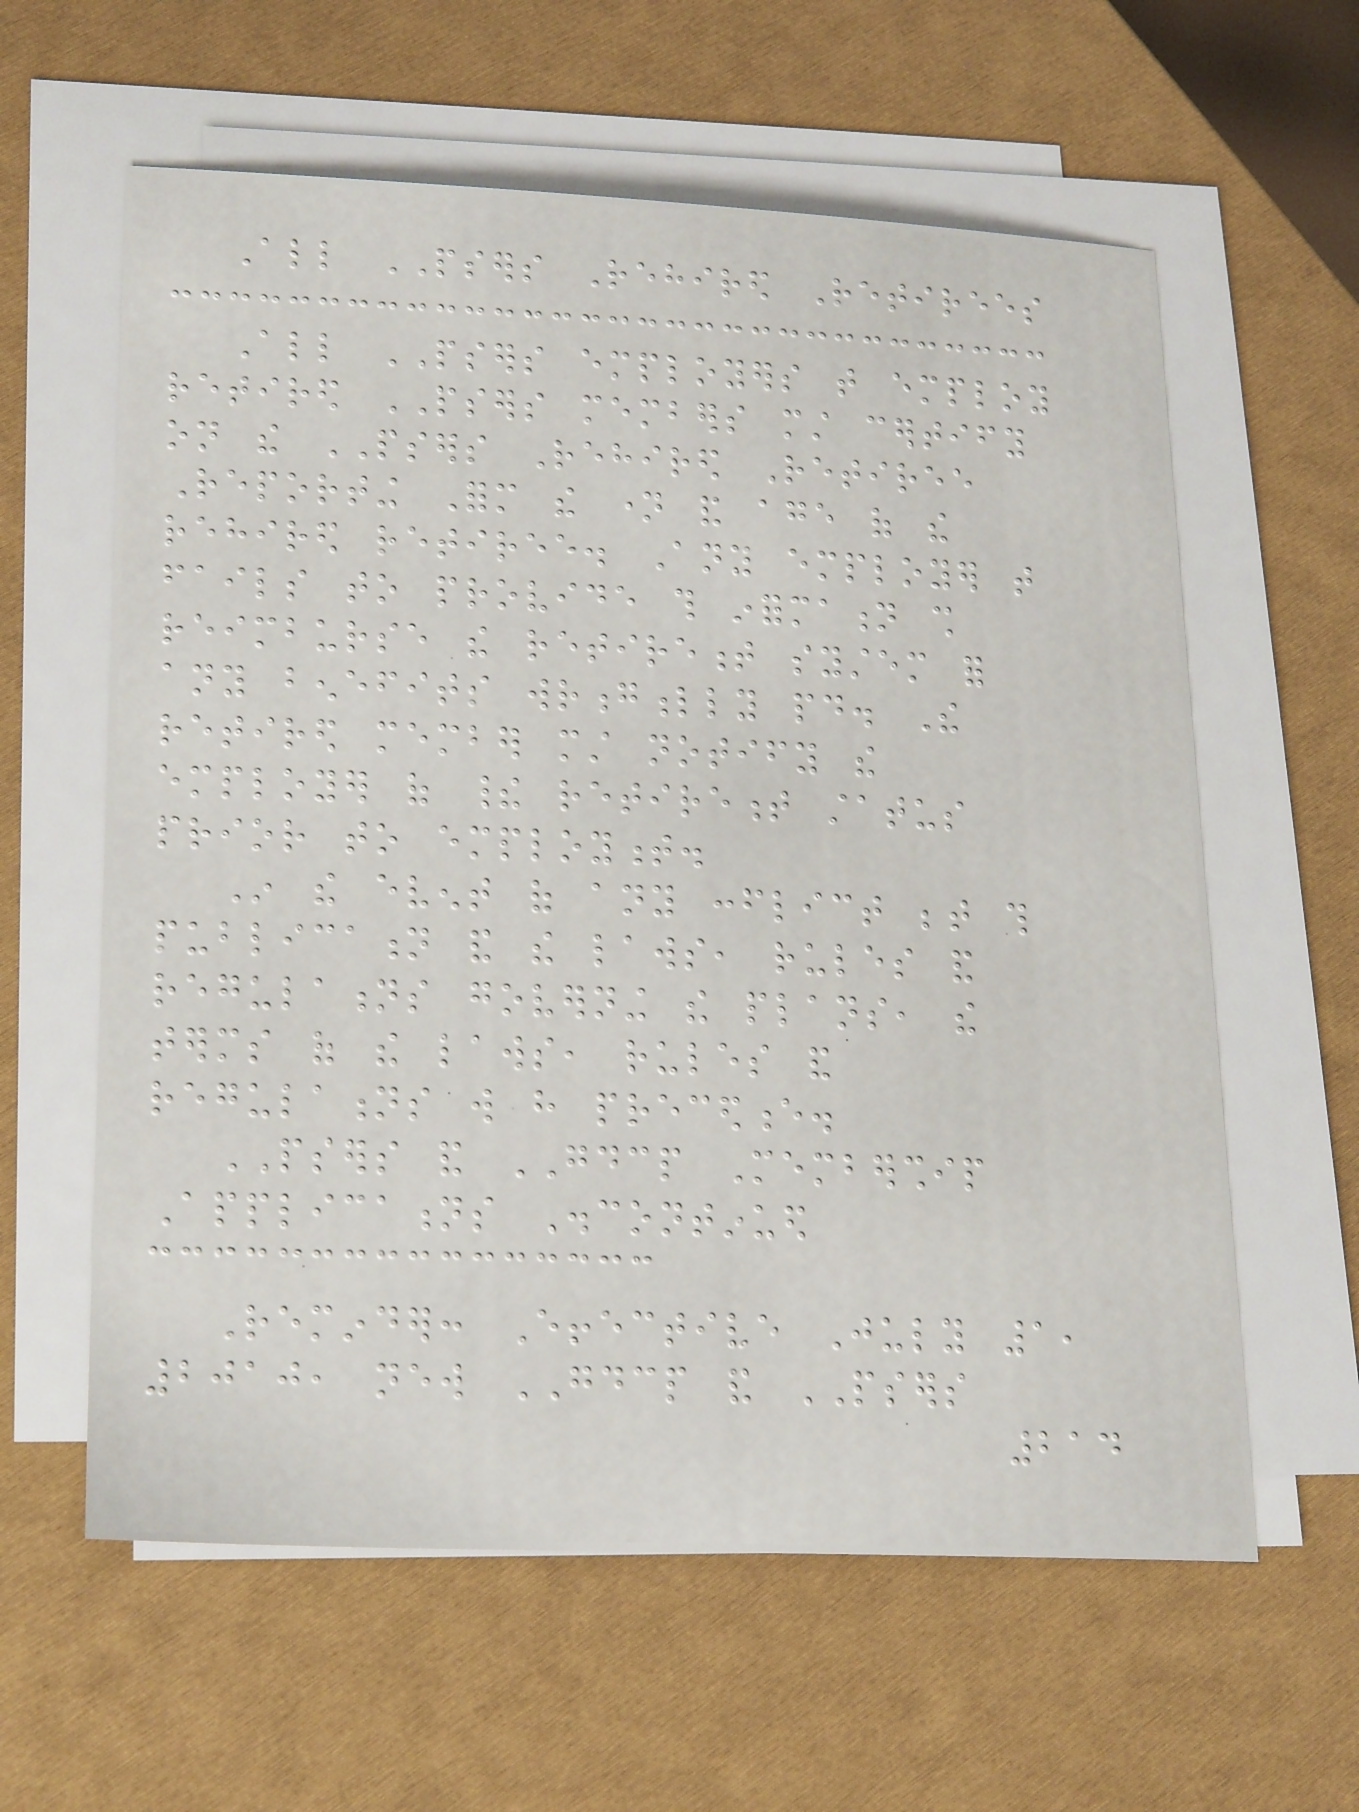All PSERS Rehired Retirees
All PSERS employers that employ
retired PSERS members must certify
on the PSERS Rehired Retiree
Reporting Form the name and age of the
rehired retiree. Any employer that
fails to provide this information shall
reimburse the retirement system for
any benefits wrongfully paid. The
retired member must notify the
employer of their retirement status
prior to employment.
In the event of any conflict between this
publication and the laws, rules and
regulations governing the plans, the
terms of the laws, rules and
regulations will have precedence.
PSERS and GDCP Membership
Applications Discontinued
Reminder: Effective July 1,
2010, new GDCP and PSERS
214
